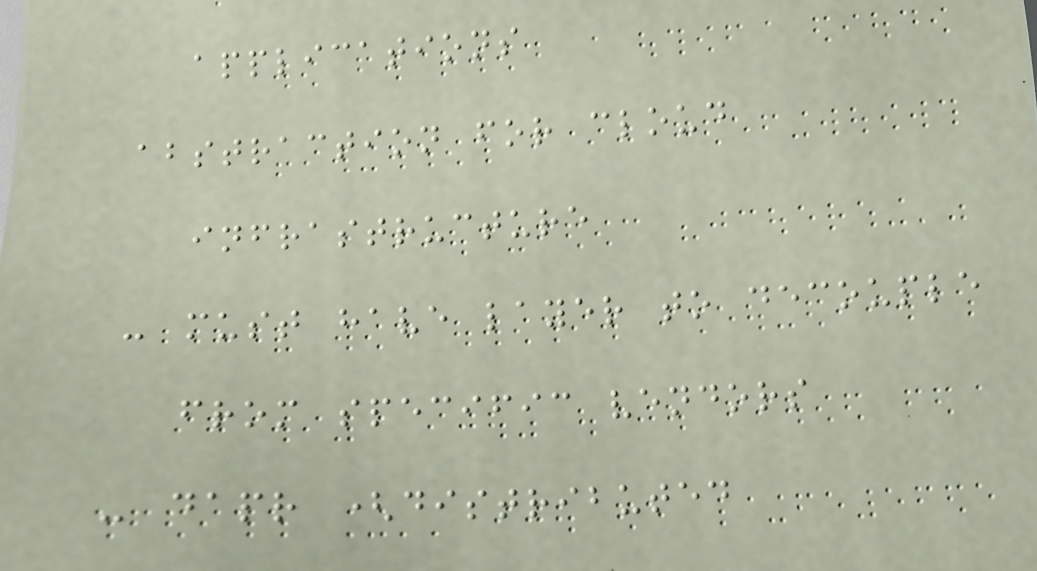applications
abstraction for cloud
infrastructure
- must have layer to decouple
from specific vendors
- dapr (distributed
